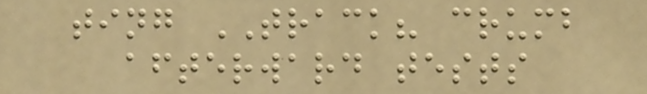ting TRACK? crumb
afterward tests
